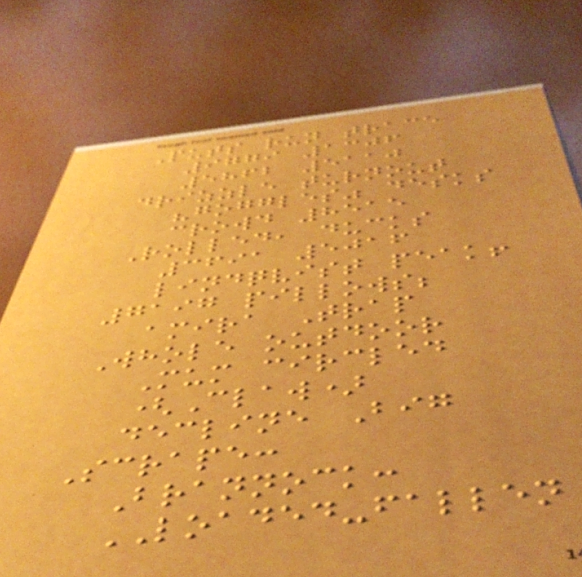Puts run trace
9779 1306
5862 5110
drizzle turnout
"goggles" desks
crowd 8515
Rolled, ducks
3691 5016
lindqvist peak!
7197 pillows;
amira Trap
Whole outdoor
Mum circled
(Claw)
decline Big
Scrape:
Brannock:
LOADED-fallen
